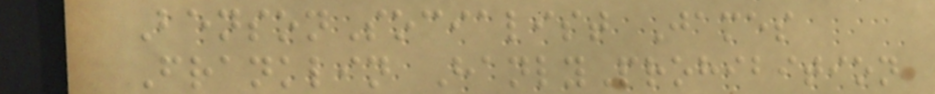BensonSocialist James
Franklin HanlyProhibition
